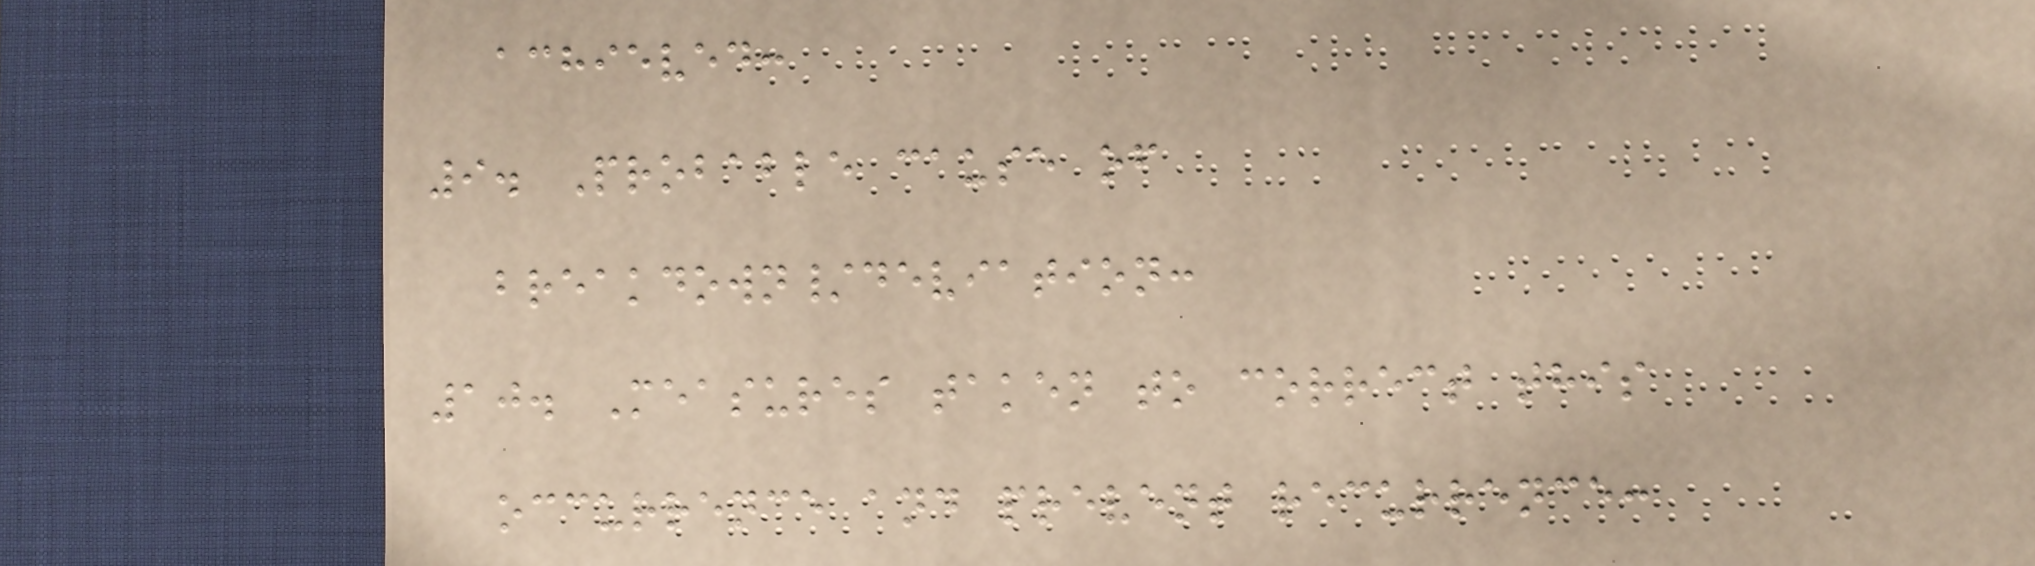achieved:
9. Probable cause of
breakdown/deviation:
10. Measures taken to correct this
occurrence and prevent recurrence:
